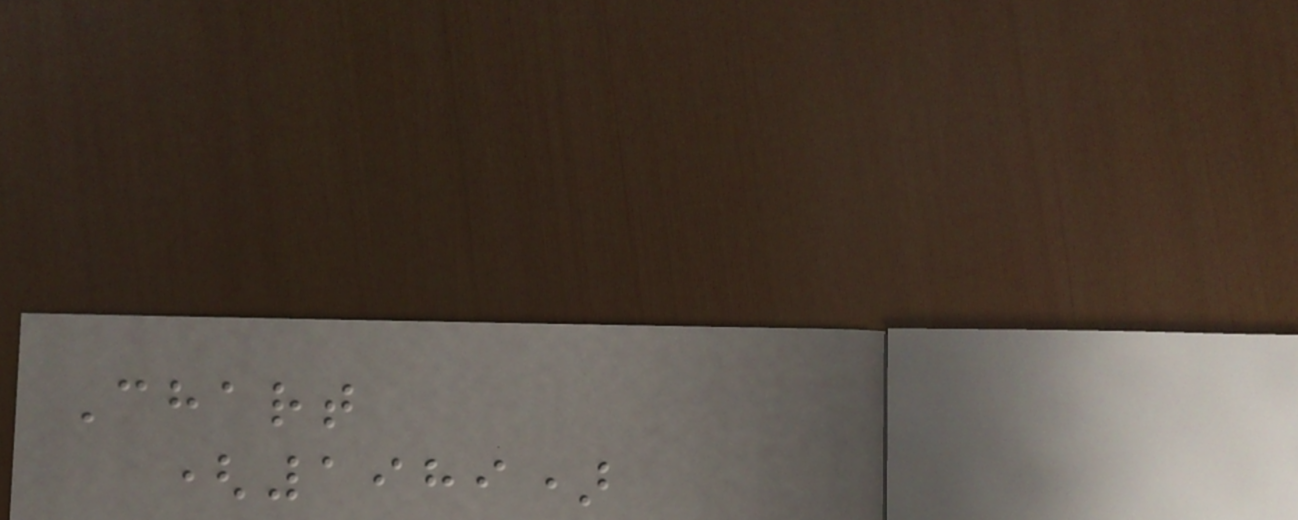Chart
(1989)
